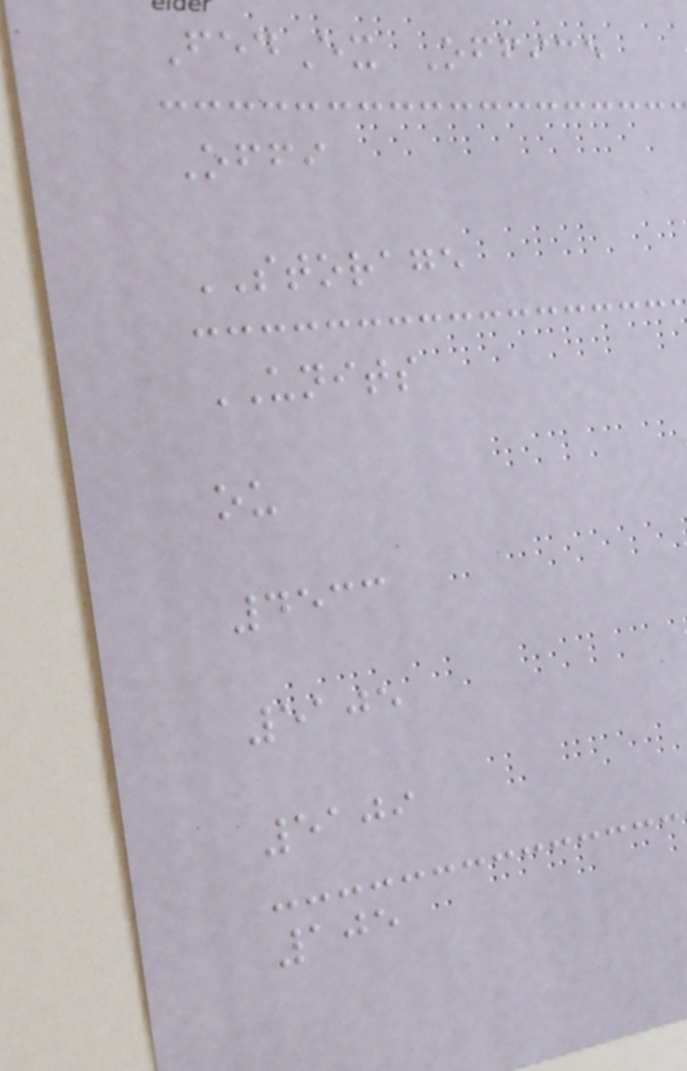FedEx Office
Offi
STORAGE
UNITS
ou
4533
5105
5109
105
